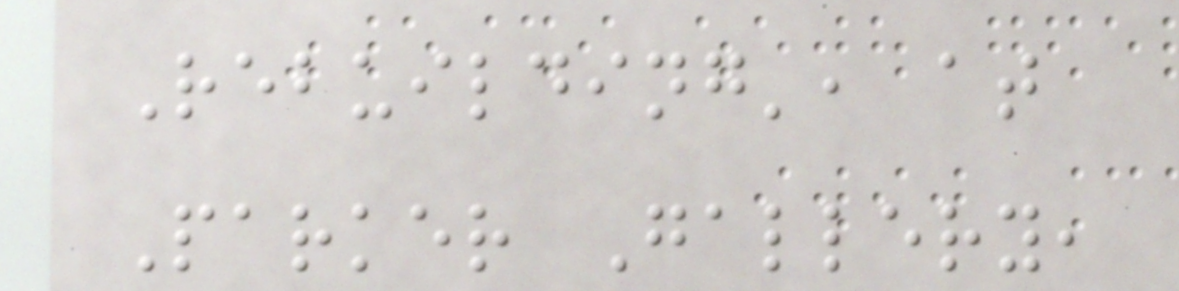Rebuilding', at
Parker Gallery,
